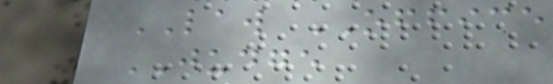LAW OFFICE
JUDGE
